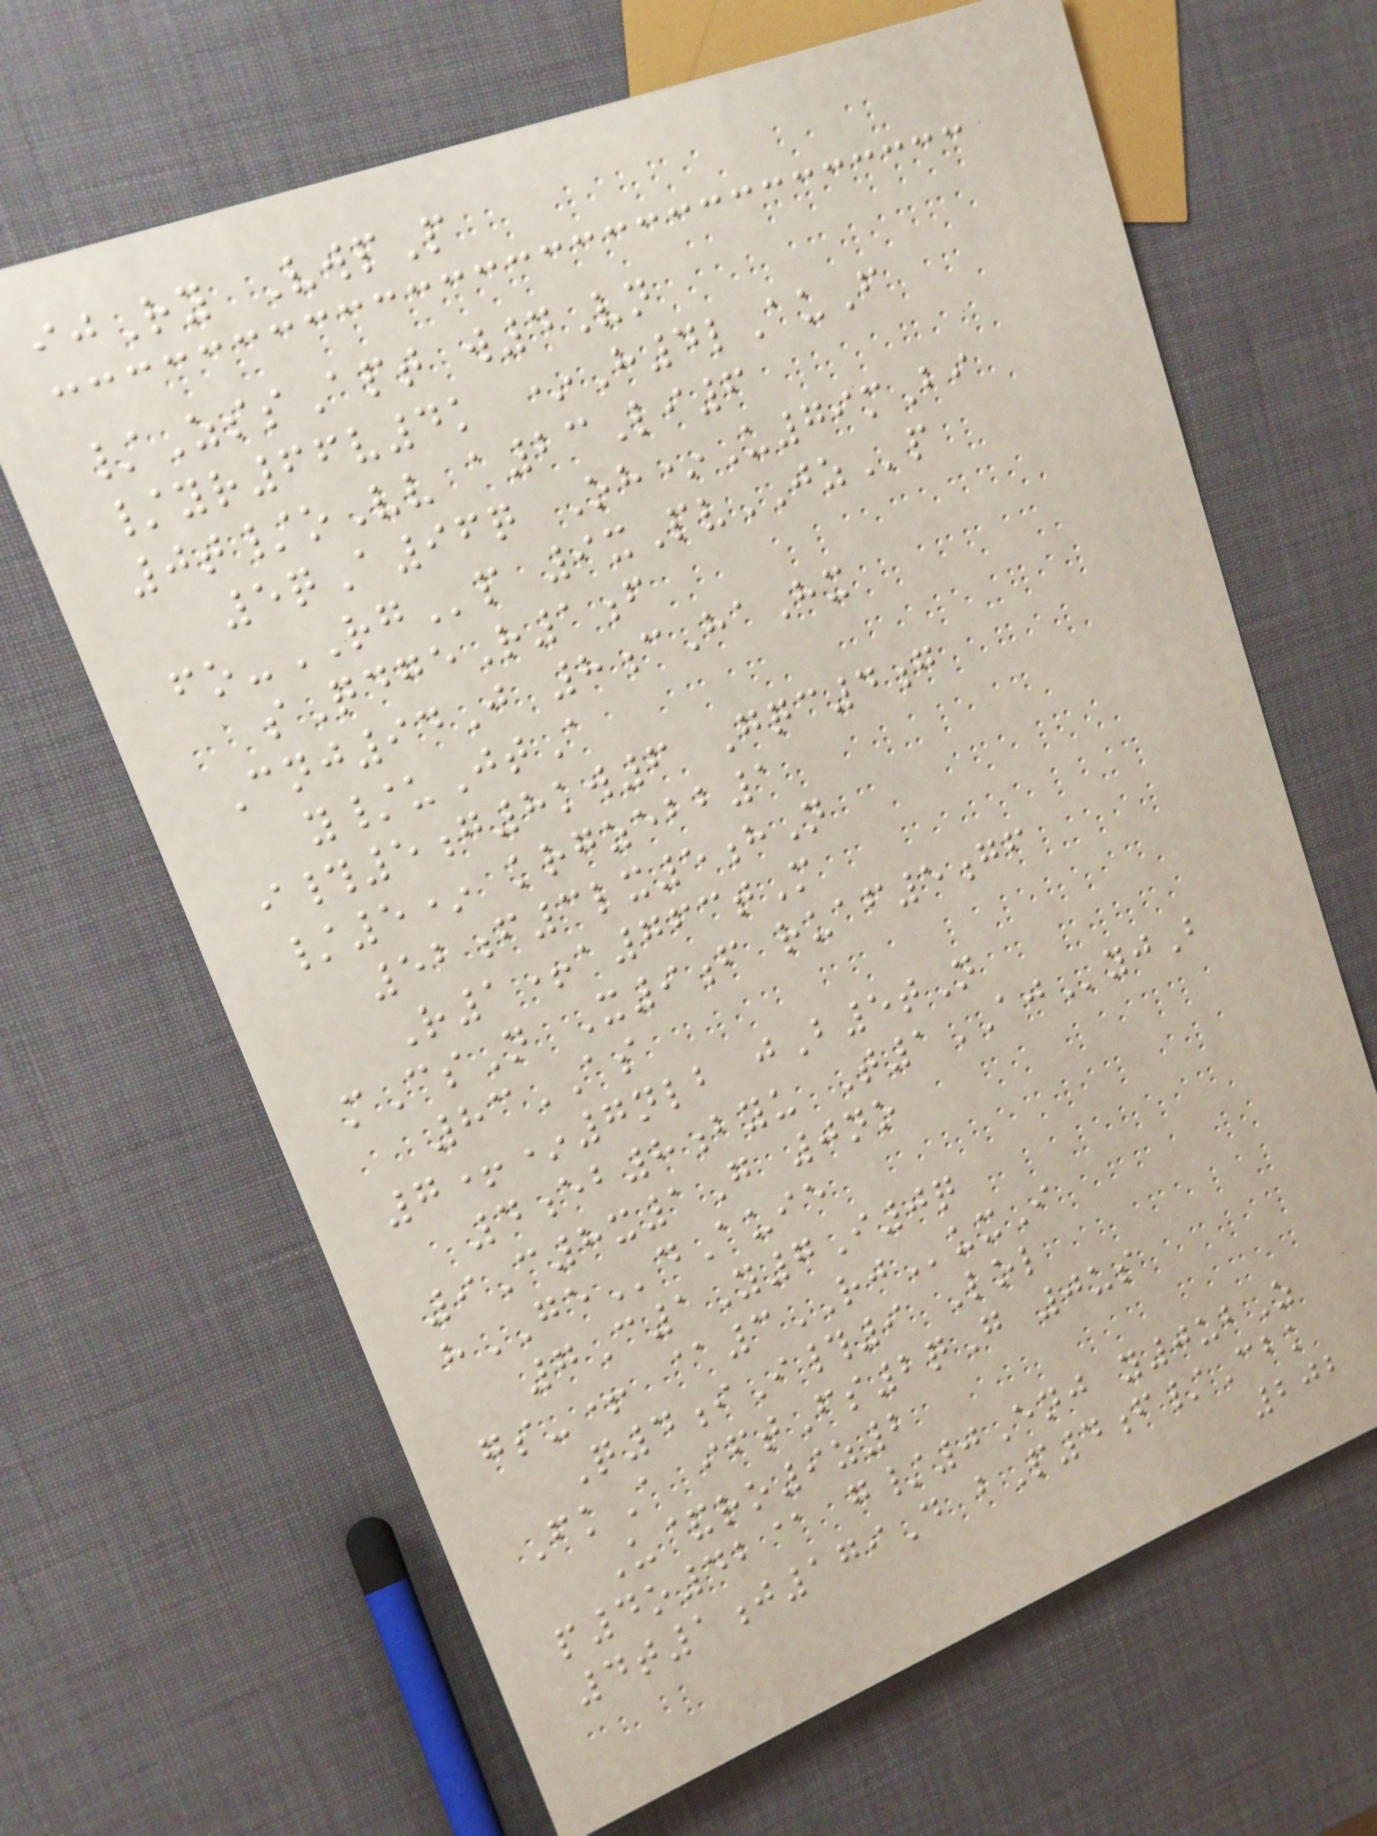ijRy VwpP
/ZssApt w4Vn
/yr66v4k *H4lAuF
0t/oVv a23Li6
5qA96q Oh*U79mBi
fo-RGp 9xPvJZp
sQdgeR1f
Cnj94J 8cHaHx
y/uJtA
i#5g8kw6 Gqc4g
/5* krgzebb1
52f3lx5hN
R1+a763tM
mCsN X9f ruaf5gf
83AS
7+*7nlb jB5tN
4eb8byu T1AJyjB
9C8x1G 0no
hGEdAuie
7C1Y7I0q
gs-+ @3RJuxI
Q4iI#9 Lol
FkA iftFs2qG 0us
U&ro9z2
p4o42@ g/0Enj y0ubZ
4t1j179D bP4f/Cbk
202
